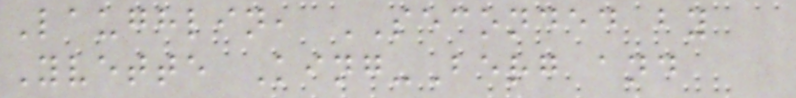Laughlin, SECONDED by
Yvette King-Berg and
